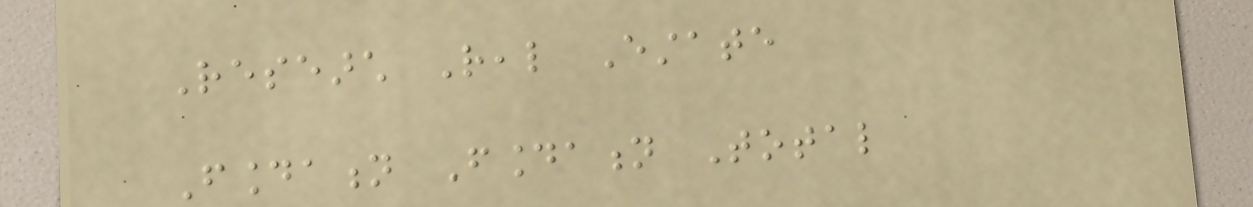Research Real Estate
Foundation Foundation Total
